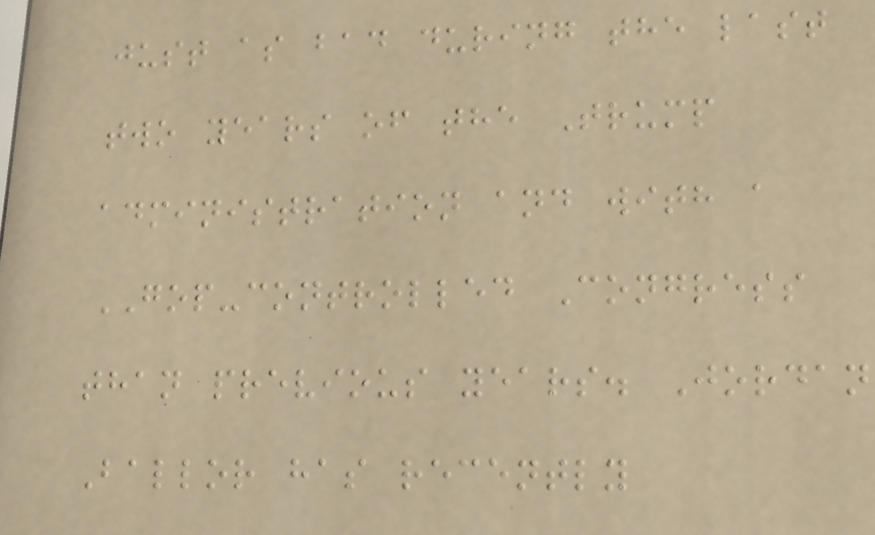just as bad during the last
two years of the Trump
administration and with a
GOP-controlled Congress
than previous years. Jordan
Ballor has recently
